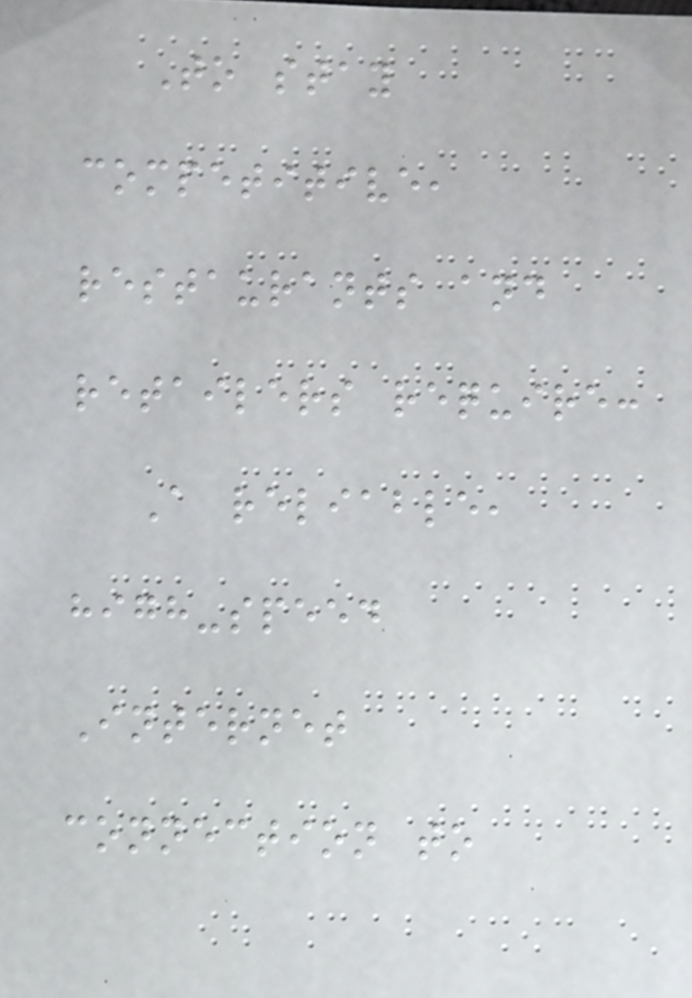To stay
competitive,
restaurants and
retailers require:
A reliable,
high-speed
Internet
connection to
